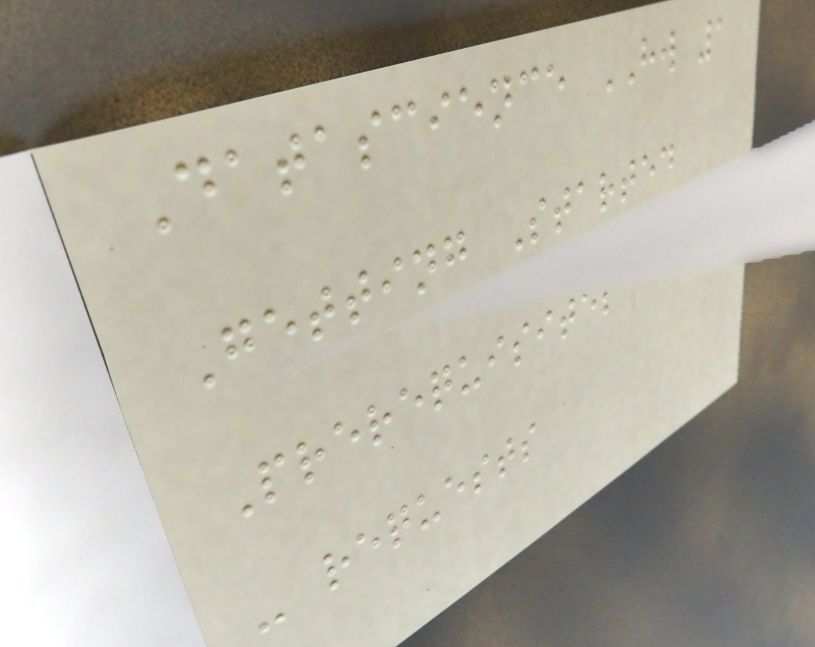Datascience HW 1
Getting Started
Prerequisites
- requests
